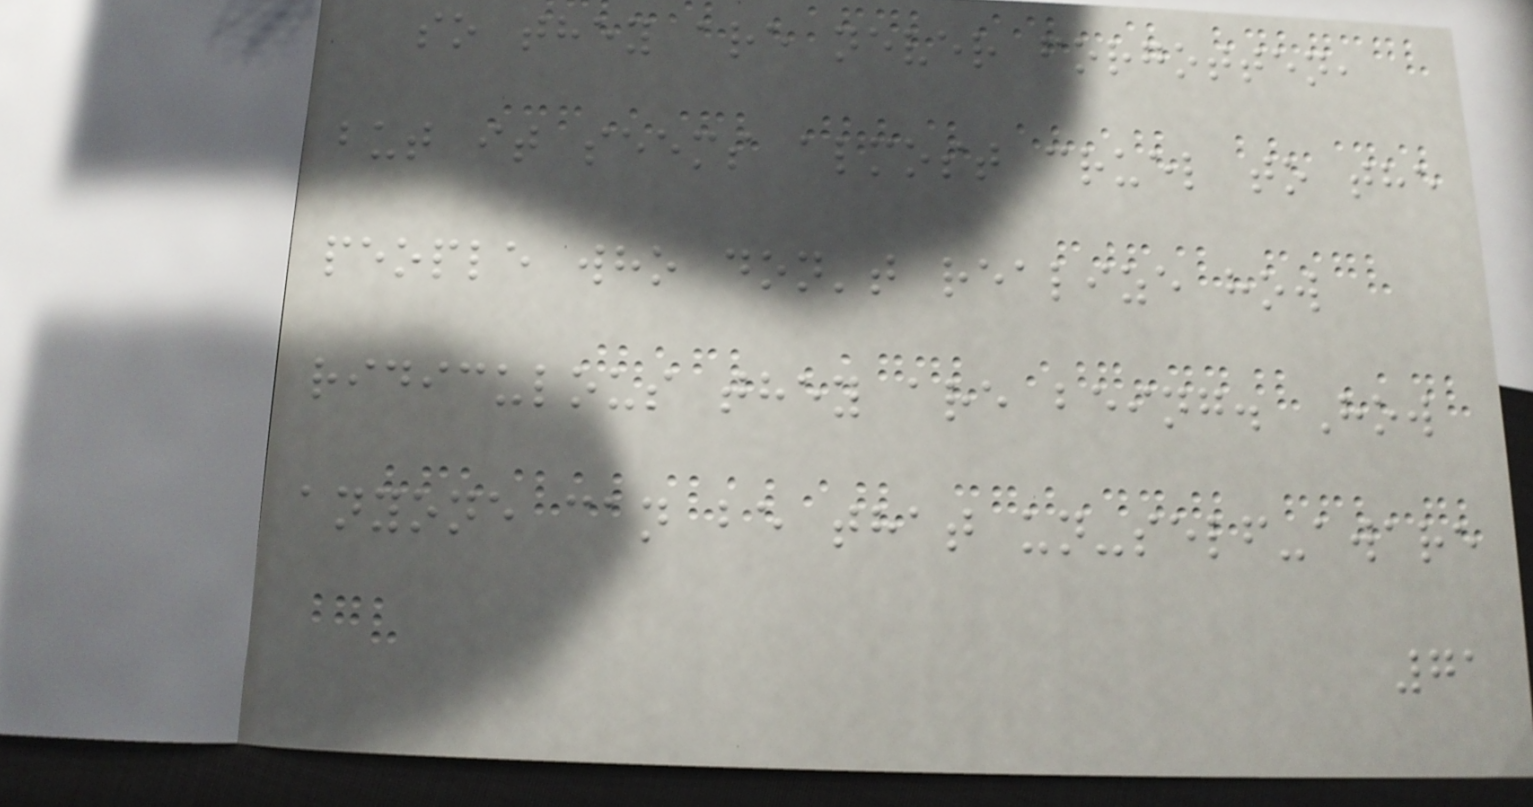so they are never forgotten,
but it seems almost cruel to the
people who don't realize how
ridiculous they are being. How
anyone can be that un-self-aware
71
